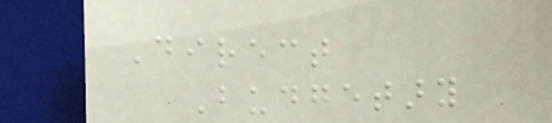Direct
Budgetary
